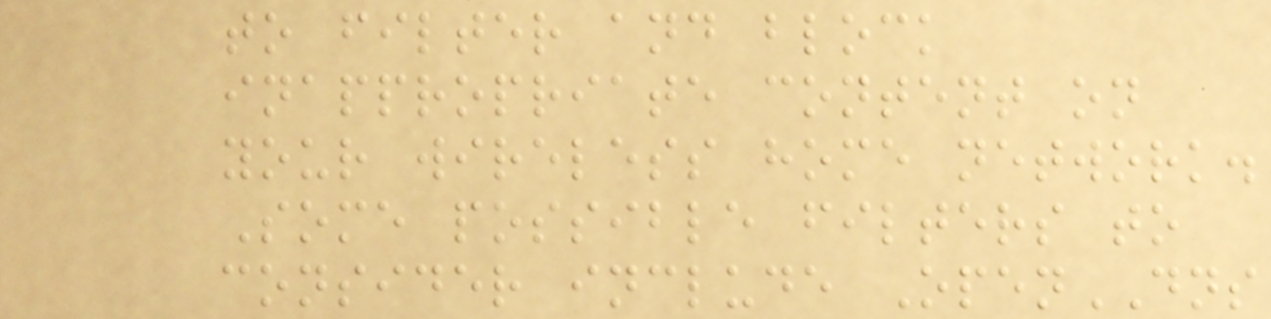to filter and block
inappropriate content on
your wireless home network.
Some possible filters to
consider include OpenDNS
